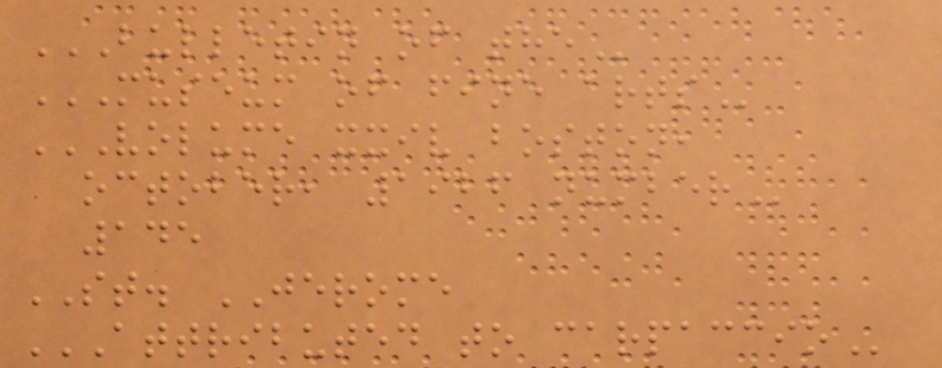BULLETIN OF THE
MUSEUM OF FINE ARTS
VOLUME XXIV BOSTON,
OCTOBER, 1926 NUMBER
145
ST. JEROME
ATTRIBUTED TO CARPACCIO
